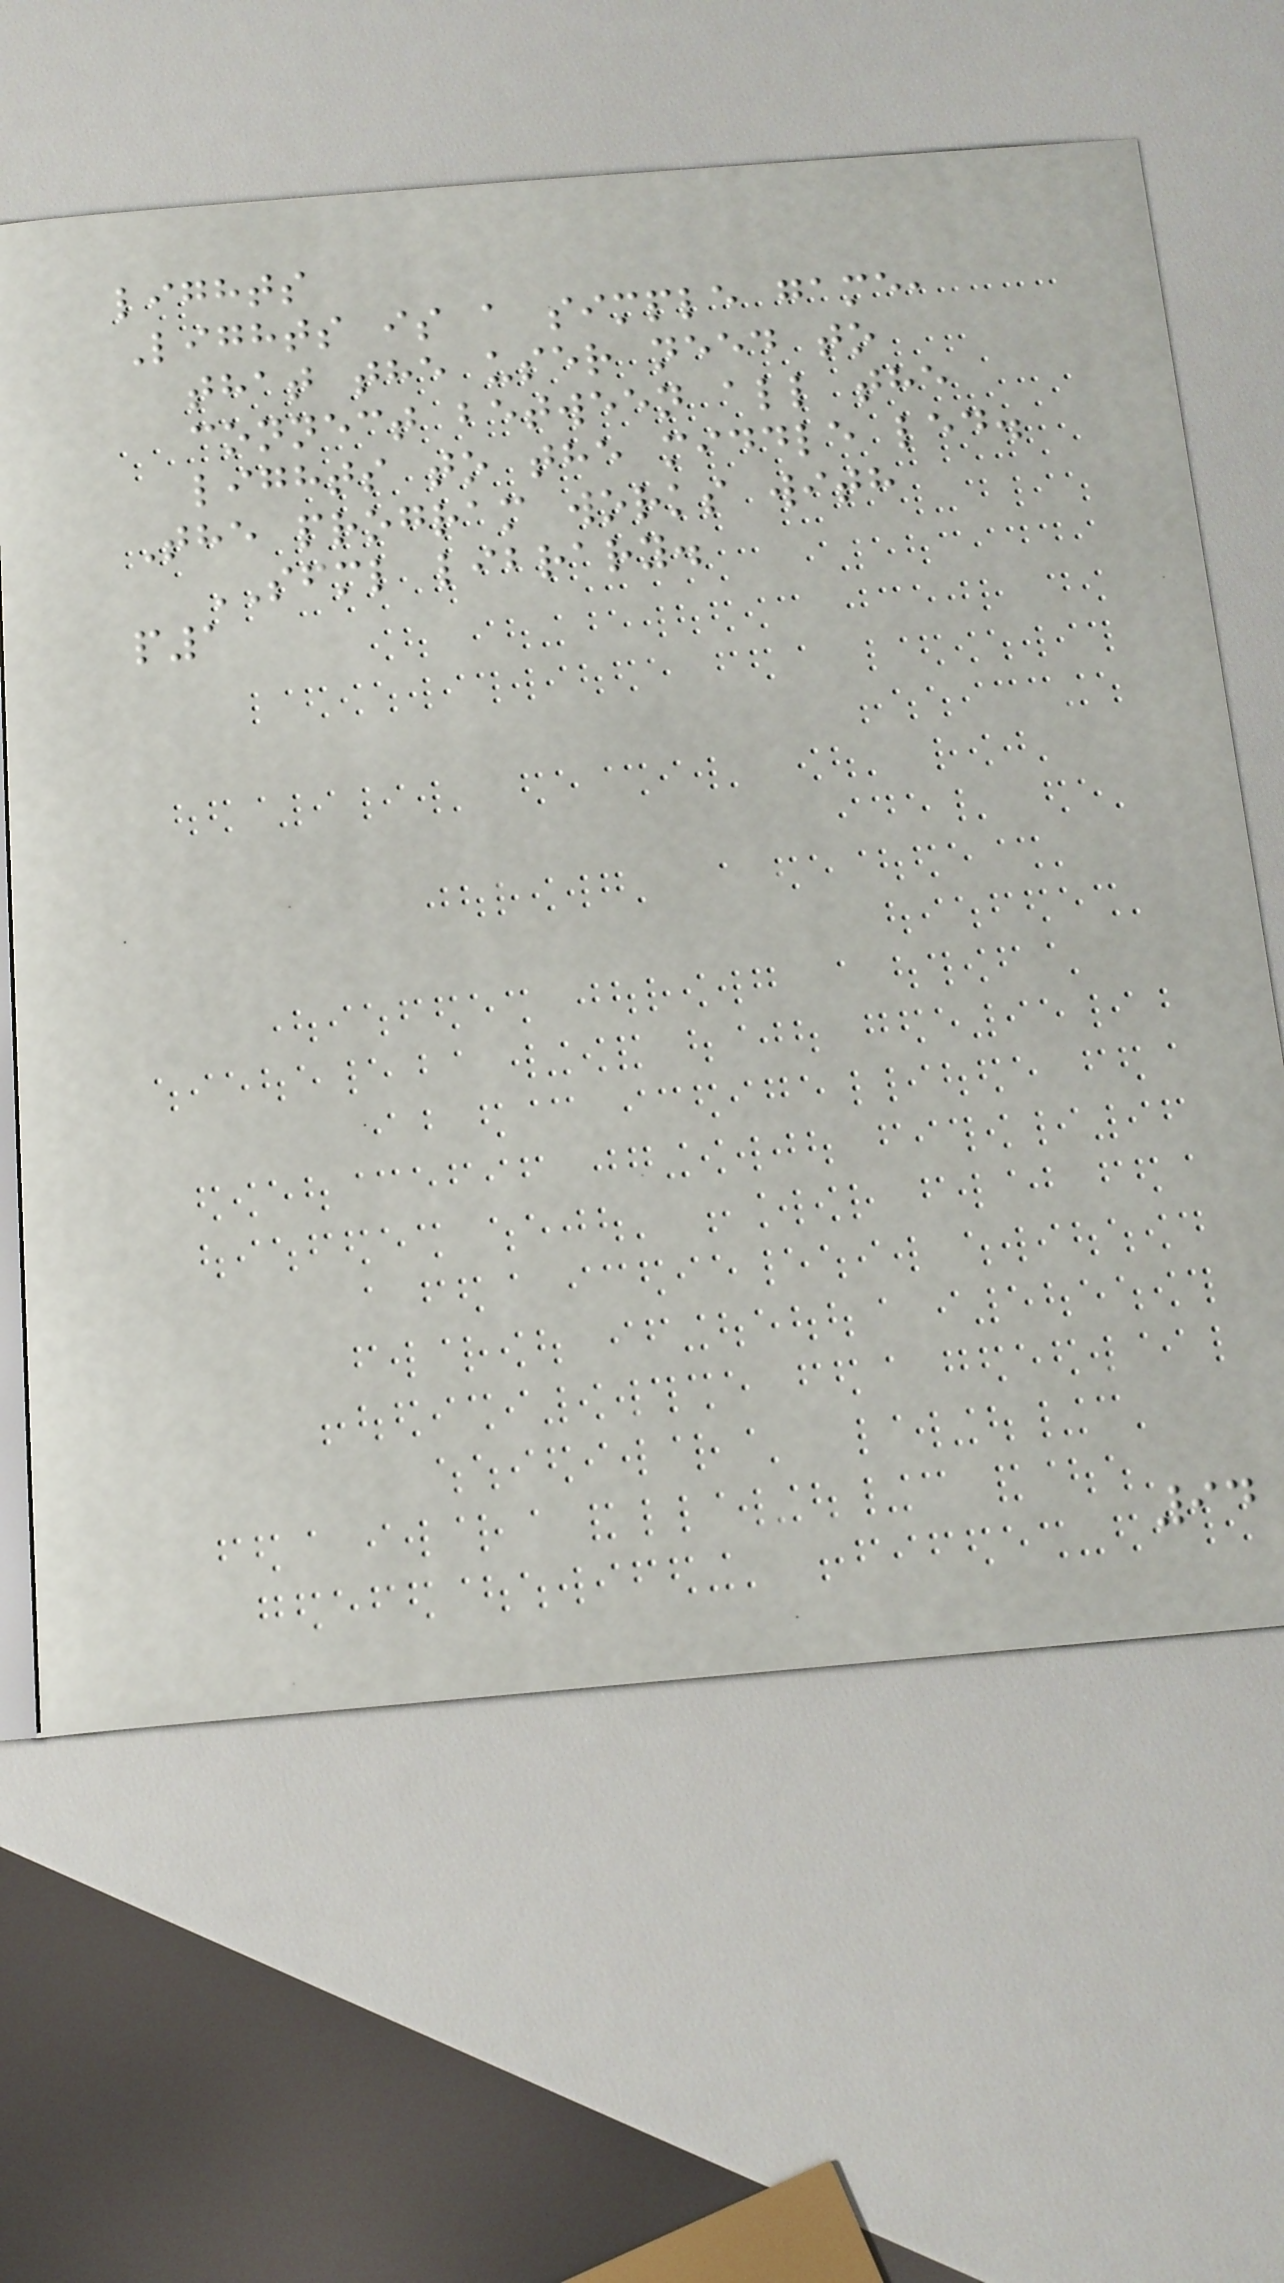lights
Lights is a simple game,
that the user need to
connect between all the
lights to the middle led.
The program works with
SFML library.
p1
94
